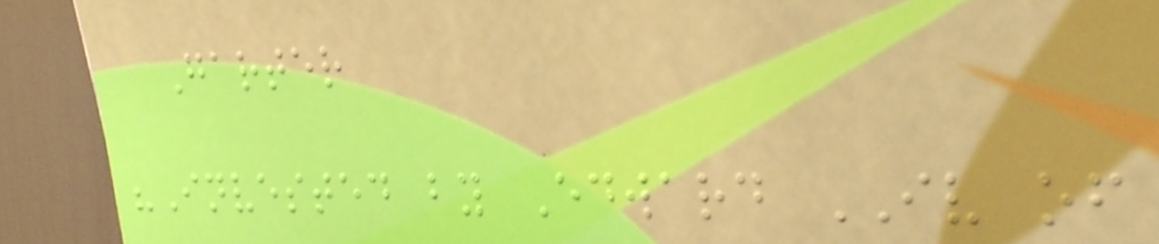Garter
"Invested by Edward IV of
